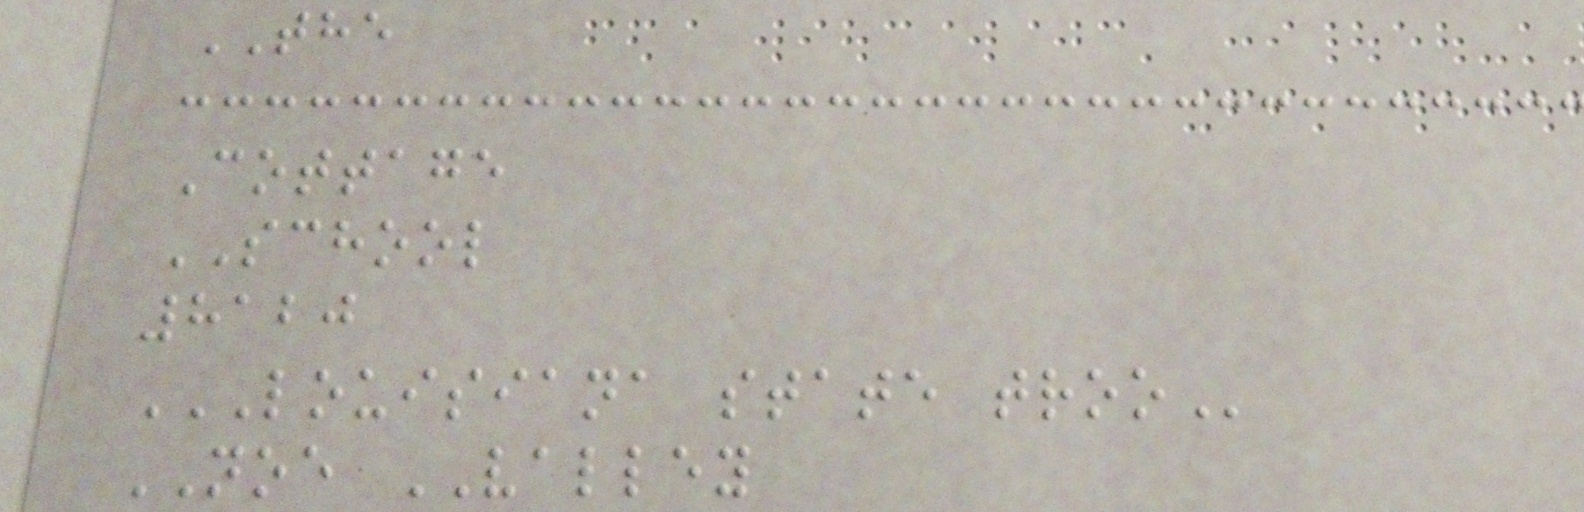THE
Cottage
SCHOOL
8120
LOUISIANA STATE TROO
NOE VALLEY
